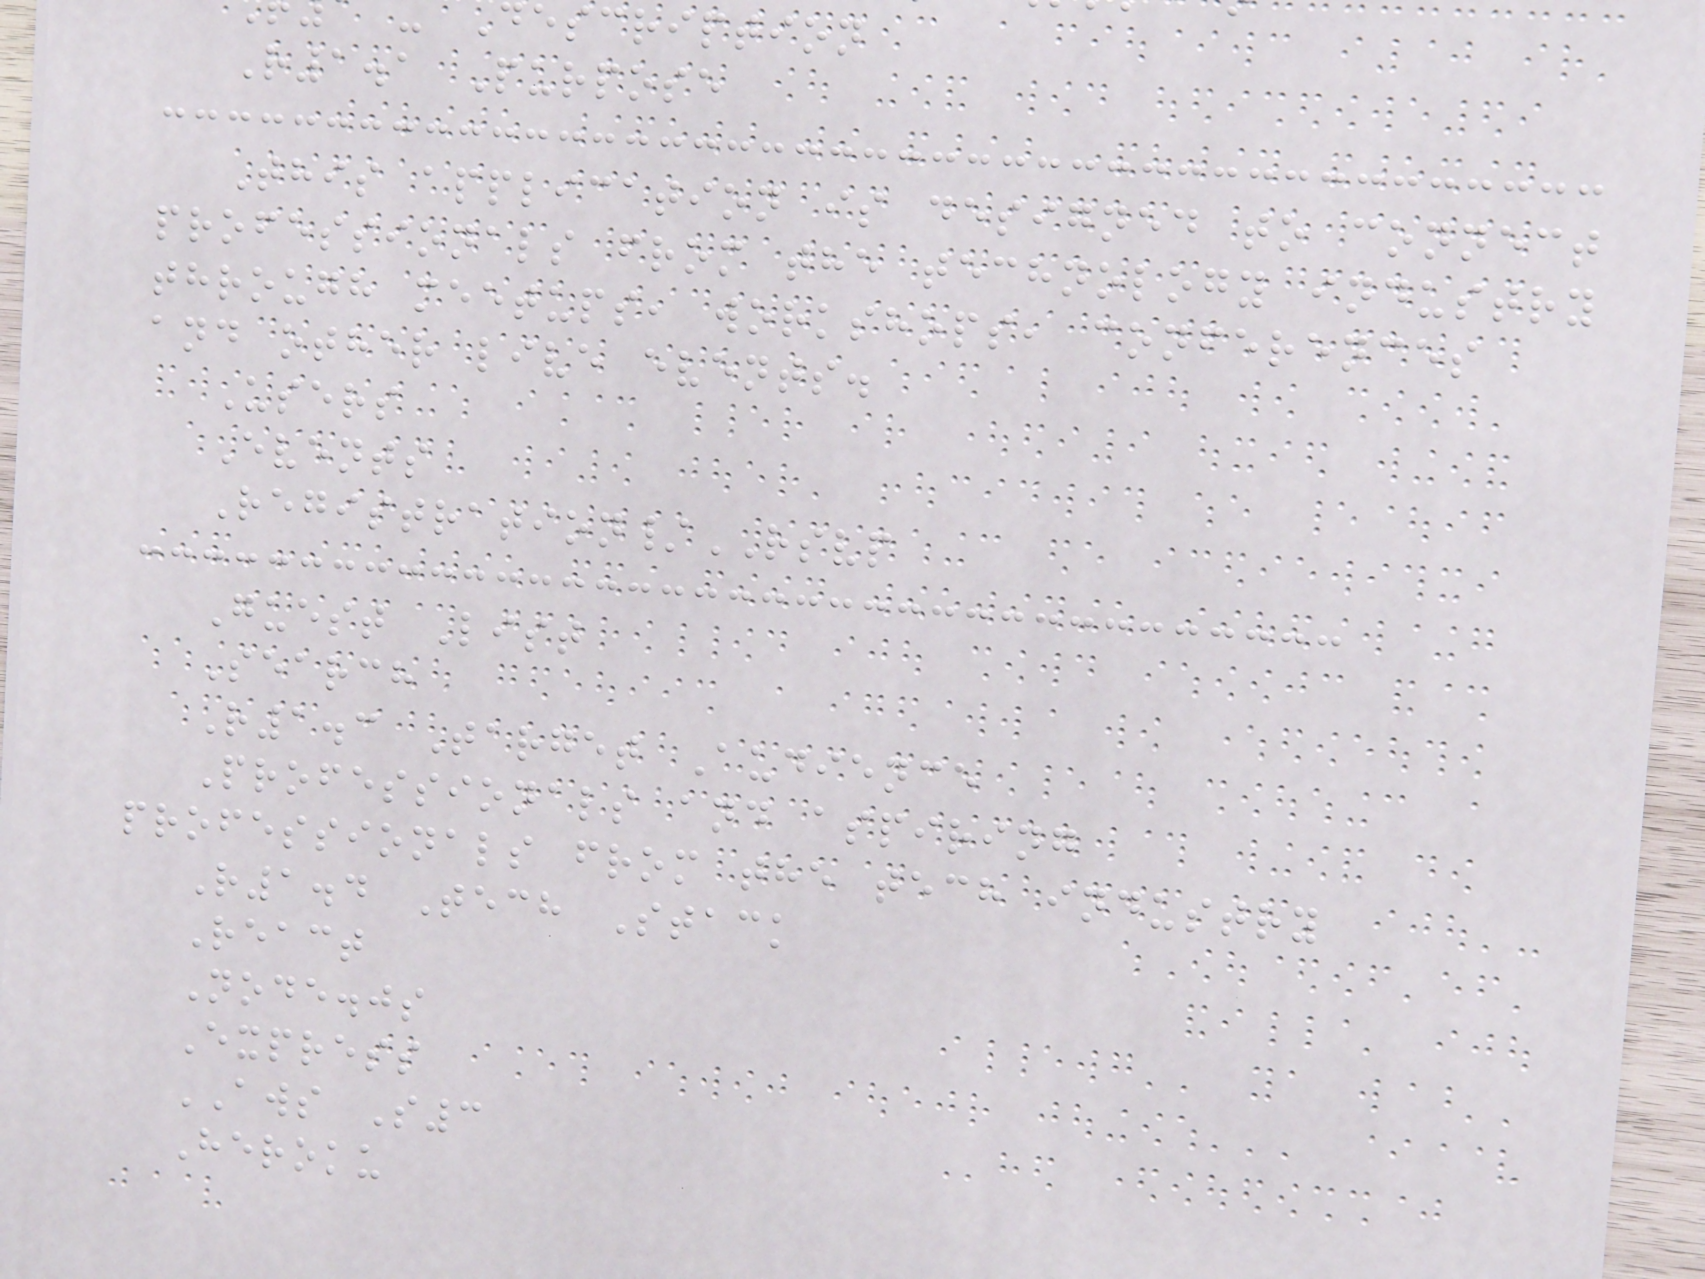description
R1.1 Purpose
This application is designed to connect
professionals from the technology industry
through meetups, workshops, conferences
and other live events.
Users
Events
Registration/RSVP
Guest List
Search
R1.3 Target Audience
Professionals and aspiring
professionals from the tech industry
R1.4 Tech Stack
React
Node.js
Express
AWS S3
Heroku
